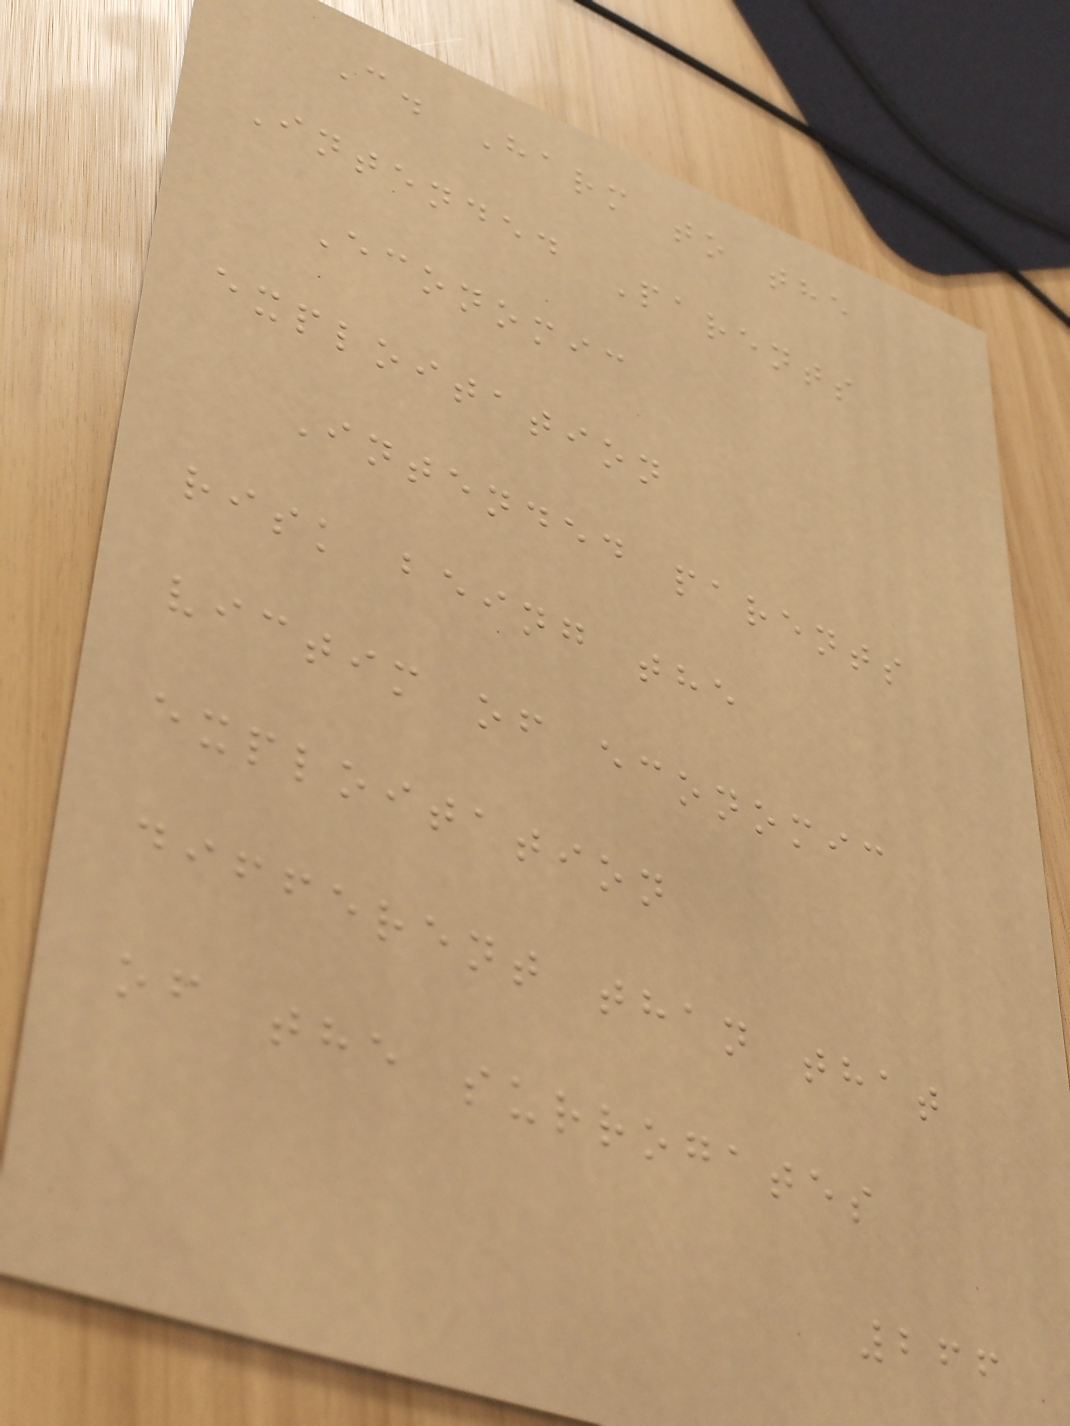C. Harm to the
Intended Parents
Economic
exploitation
Intended parents
risk being the
victim of economic
exploitation
different than that
of the surrogates
266
